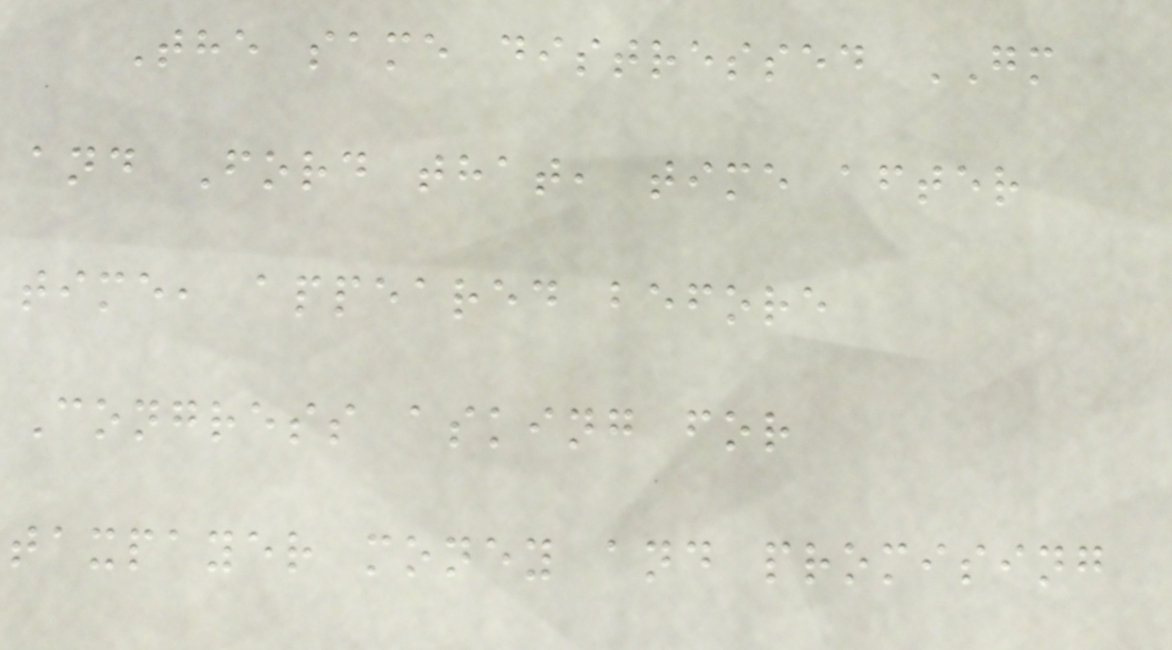The same distressed GM
and Ford that, time after
time, appeared before
Congress asking for
taxpayer money and promising
